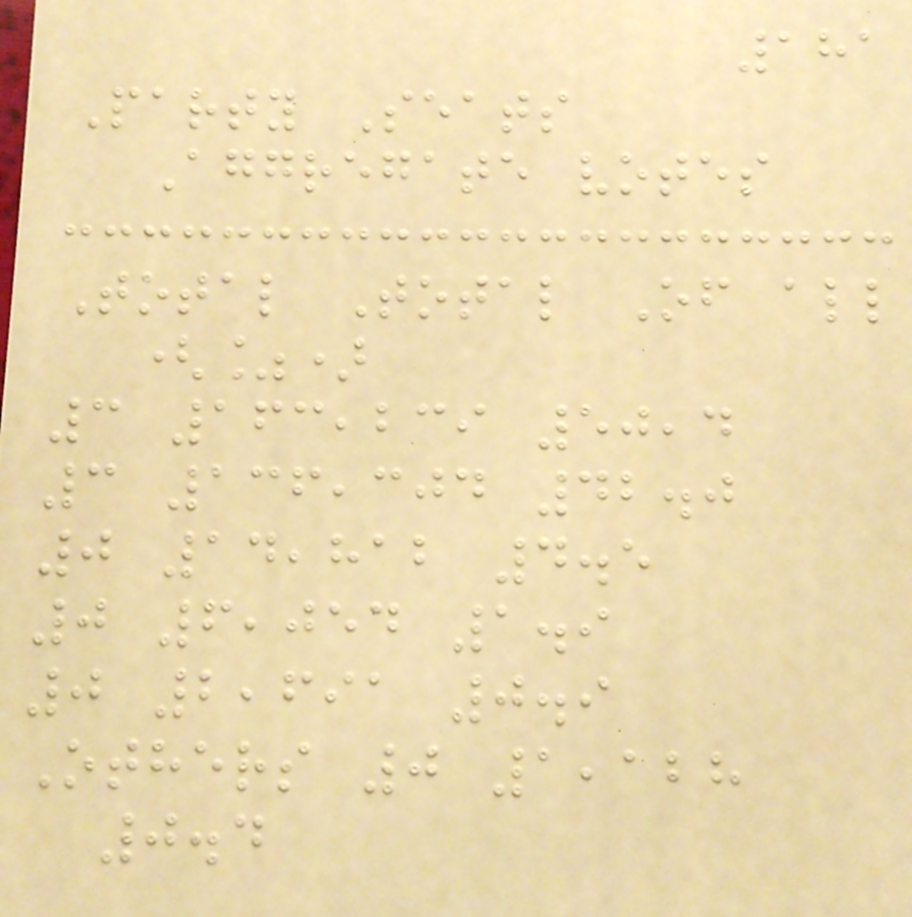181
Party Seats
Aggregate votes
Total Total Of all
(%)
3 163,239 50,4
3 136,304 42.0
0 14,812 4.5
0 6,054 1.9
0 2,691 0.9
Others 0 1,128
0.4
